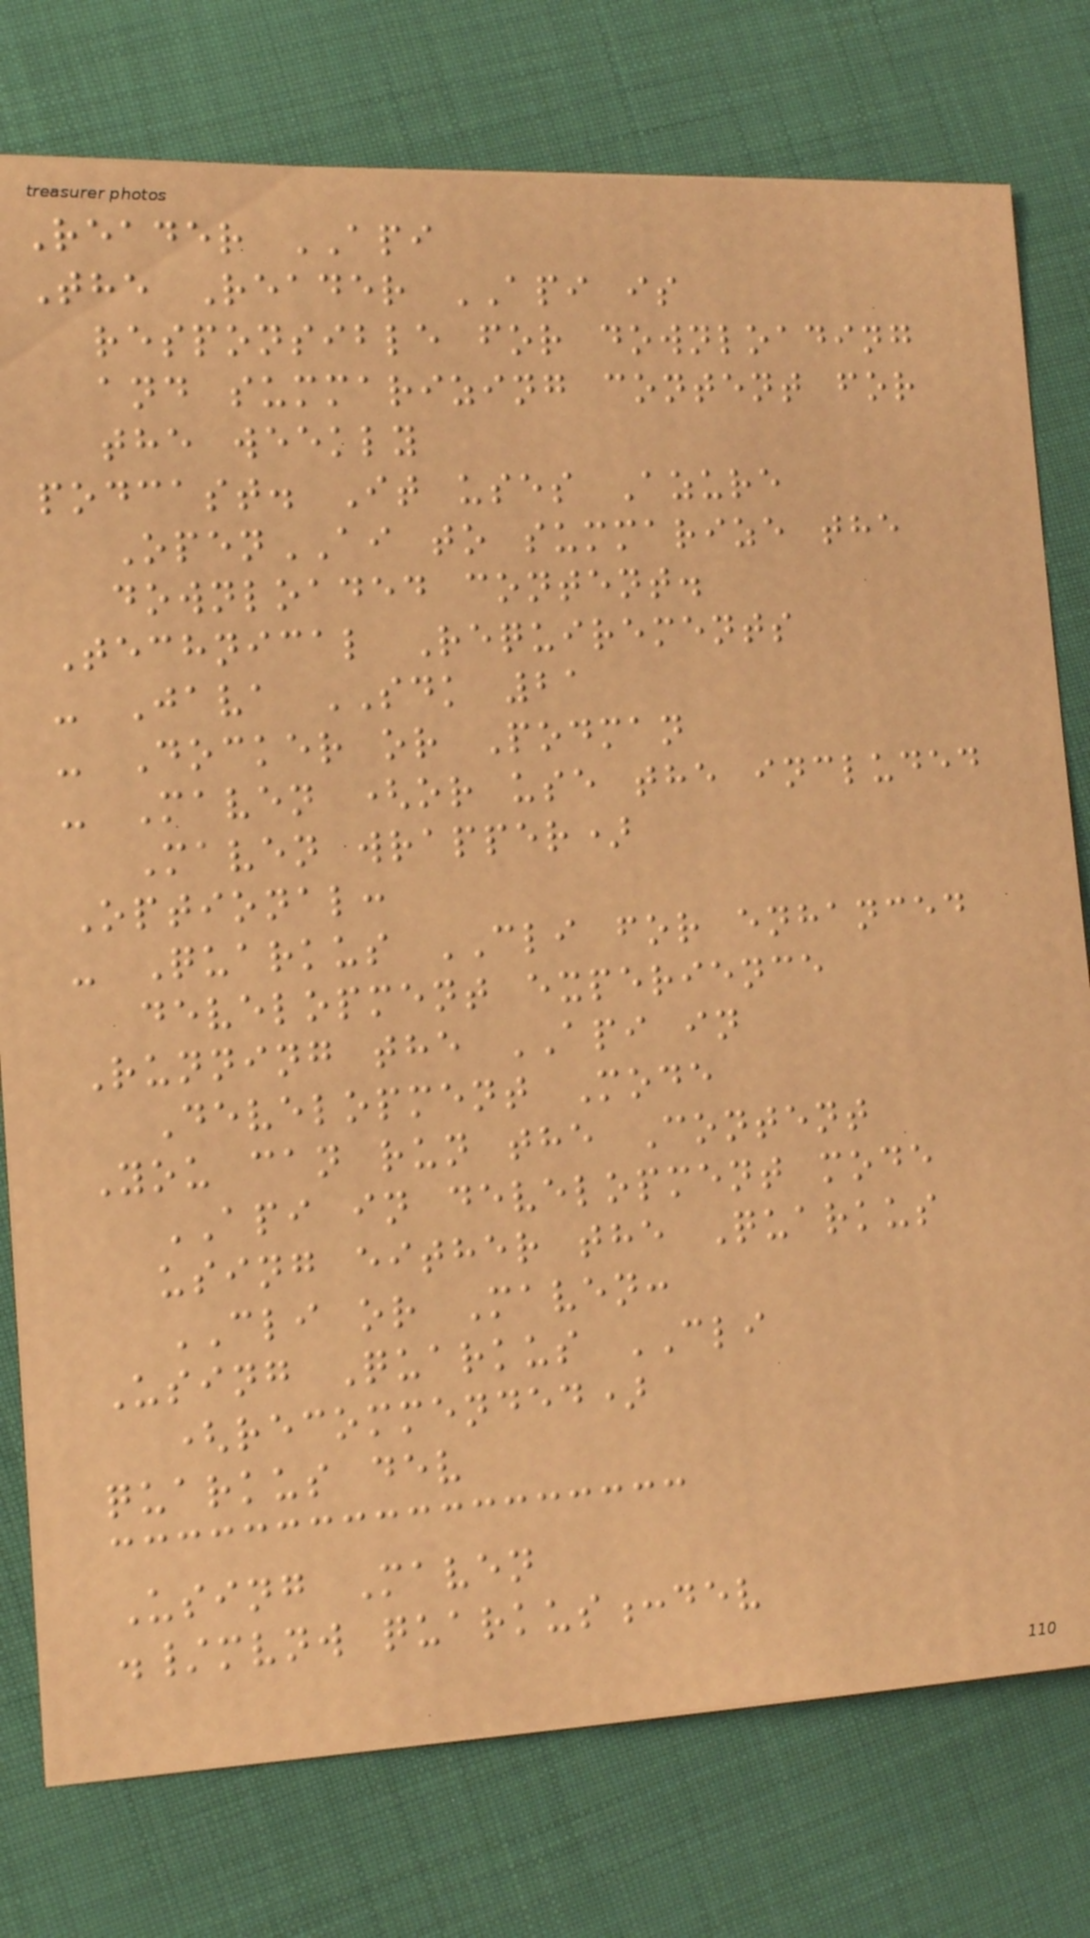Reader API
The Reader API is
responsible for downloading
and summarizing content for
the weekly
podcast. It uses Azure
OpenAI to summarize the
downloaded content.
Technical Requirements
- Java SDK 21
- Docker or Podman
- Maven (or use the included
Maven wrapper)
Optional:
- Quarkus CLI for enhanced
development experience
Running the API in
Development Mode
You can run the Content
API in development mode
using either the Quarkus
CLI or Maven:
Using Quarkus CLI
(recommended)
quarkus dev
Using Maven
./mvnw quarkus:dev
